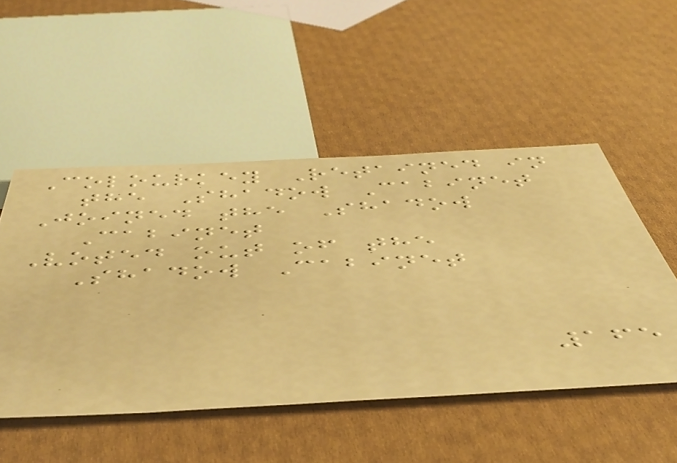Colourkey Retained in
the Shadow Cabinet
Joined the Shadow
Cabinet
Voted out of the
Shadow Cabinet
165
